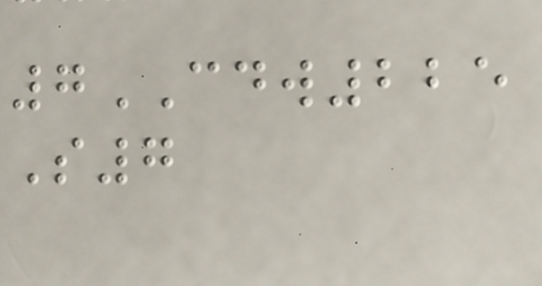7CDW225
S7
